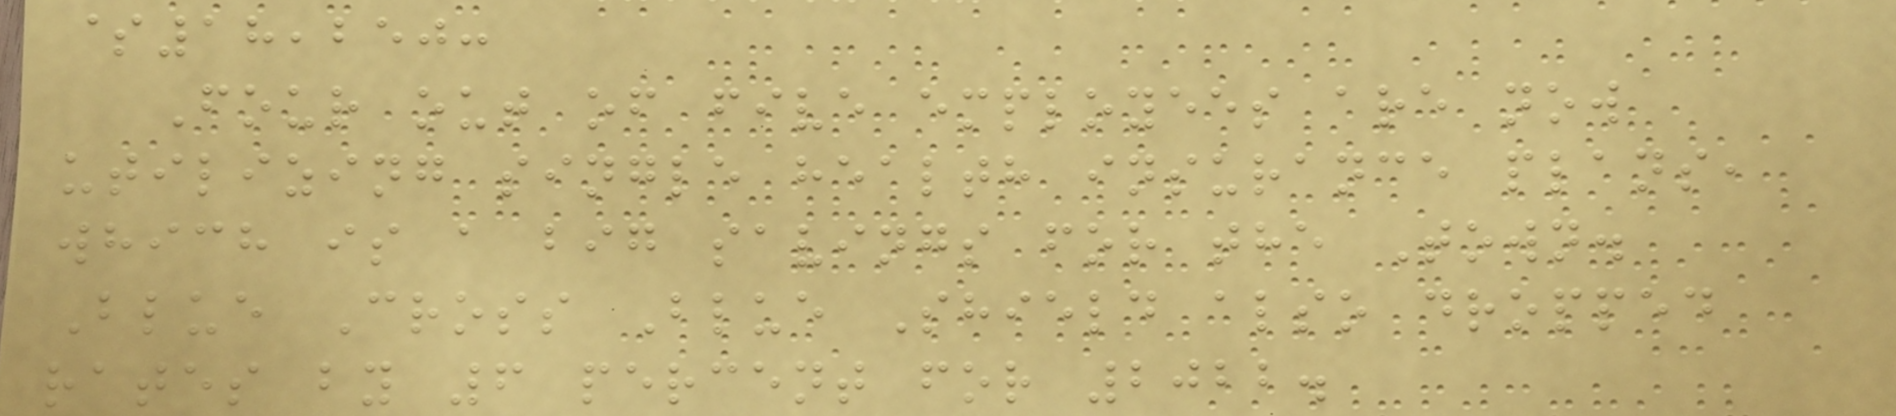$18,250:
Four out of five employees are now
utilizing single health insurance plans,
which is a big savings for the Town.
Blue Cross Blue Shield also dropped
rates by 6 percent for 2022.
